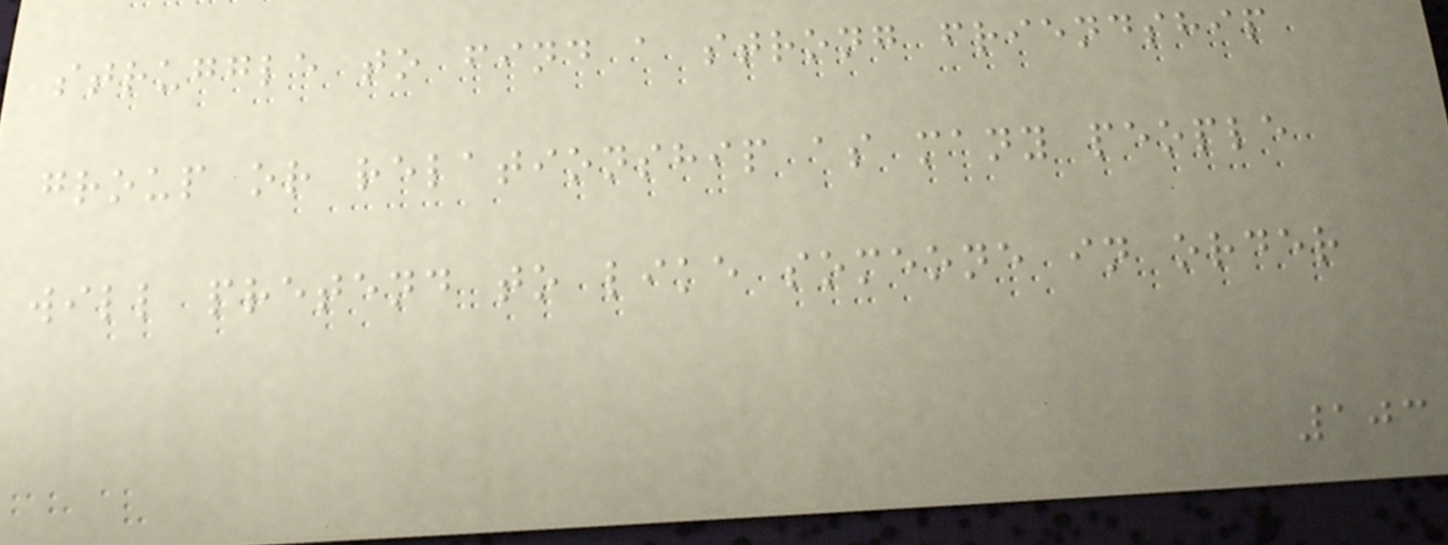struggle to find a strong friendship
group or relationship as many people
will pretend to like someone in order
103
